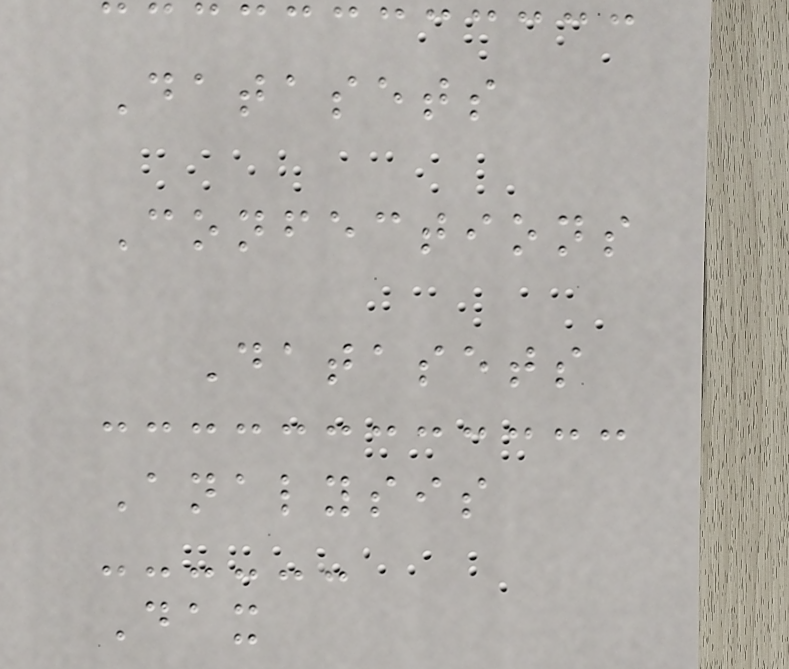Datasets
Confections
Datasets
Analysis
Dax
